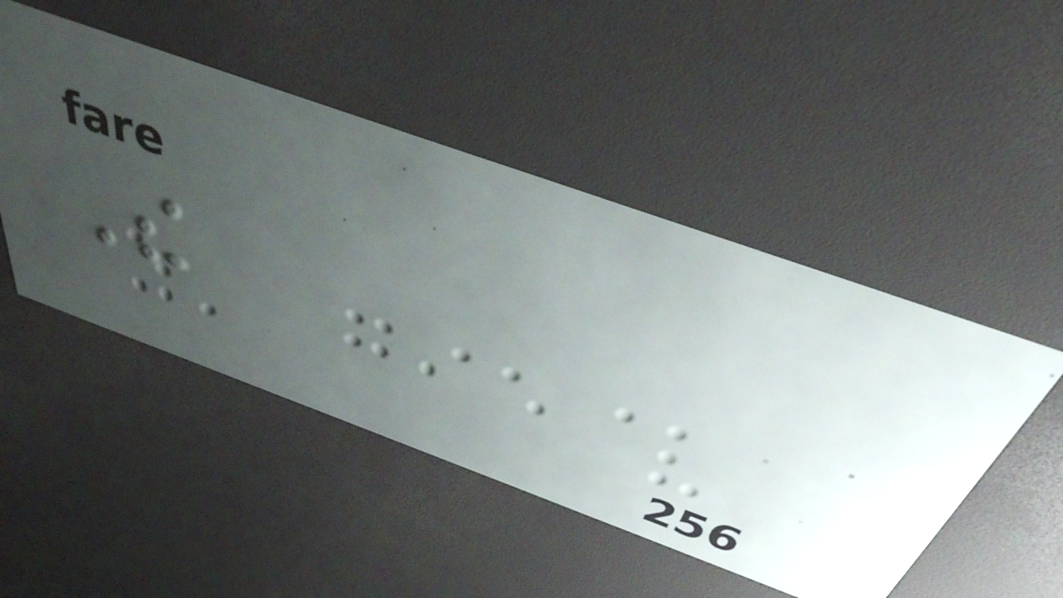The
